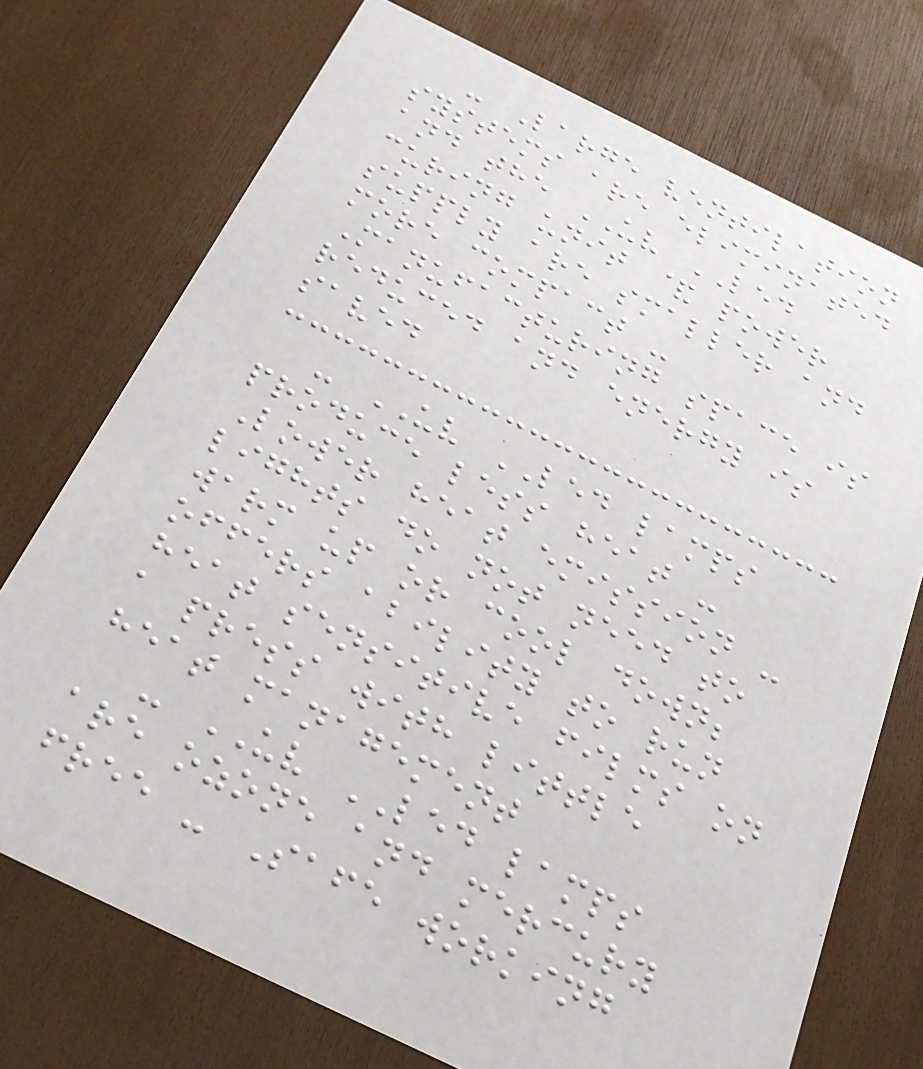- Large ventilation
systems are eliminated
and the UV LED
curing unit & power
supply are smaller and
more compact -
Manufacturing space is
reduced and energy is
saved
- UV LED lamps
produce less heat -
Lower heat emission -
lights do not need to
warm up or cool down;
offers ability to run
heat sensitive films on
a press with little
heat management
- UV LED lamps
are ozone and mercury
free - Safe working
